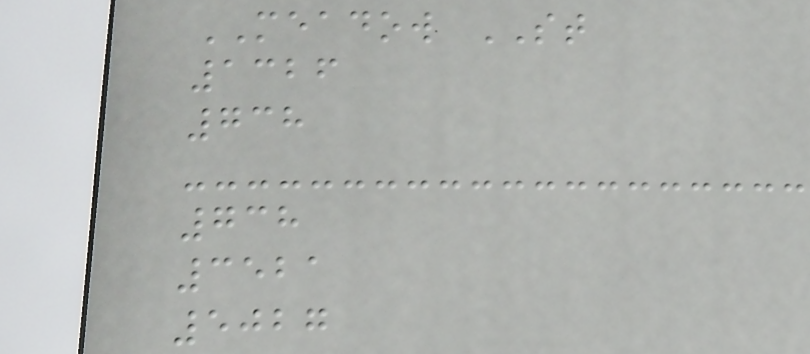MEADOW ST
1326
738
738
3521
5027
